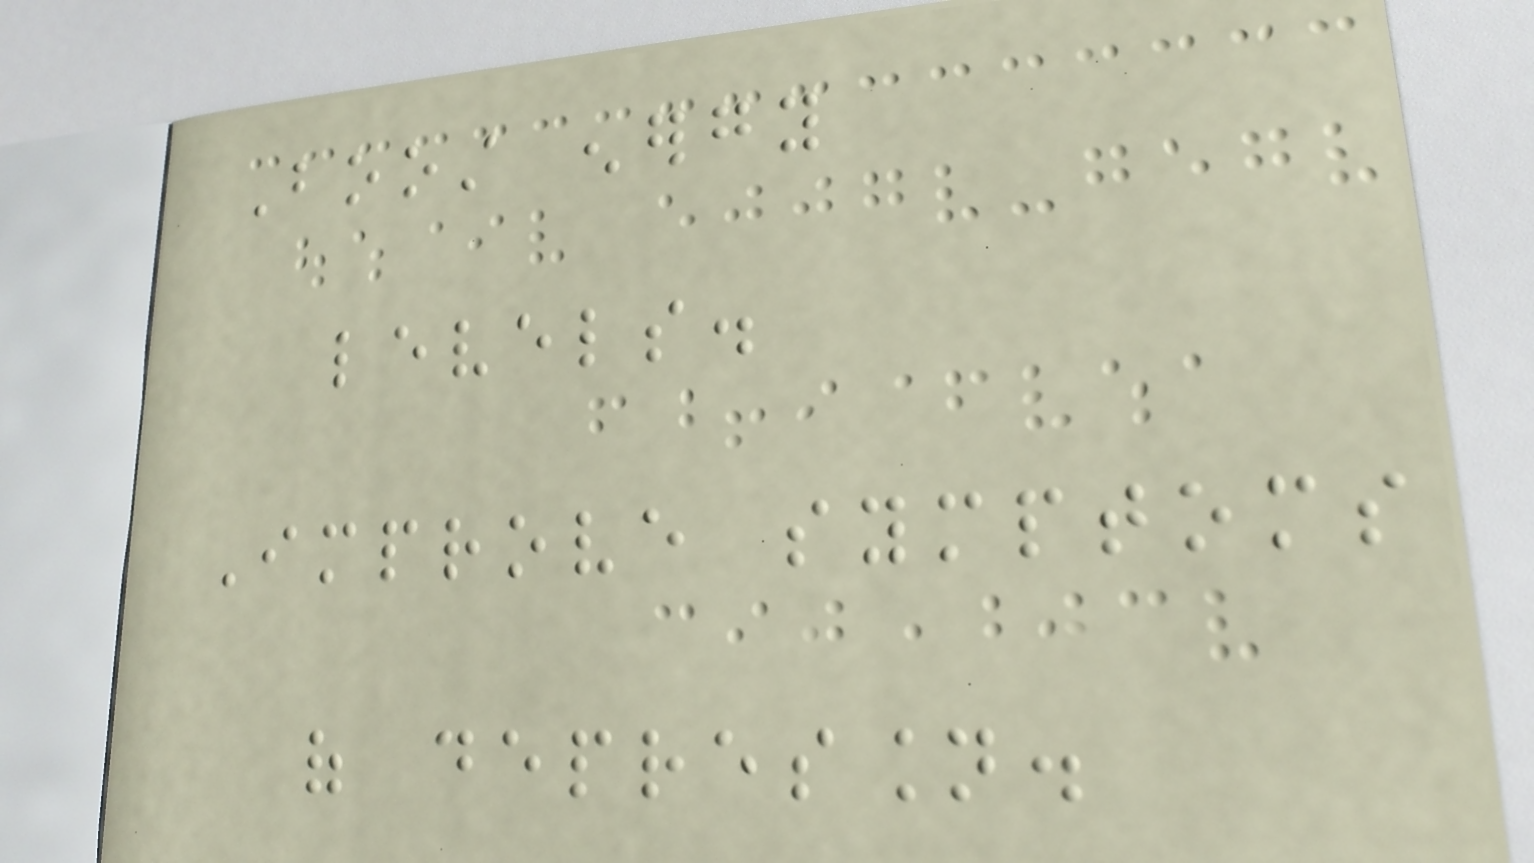Boost energy
levels.
Improve symptoms
of depression.
